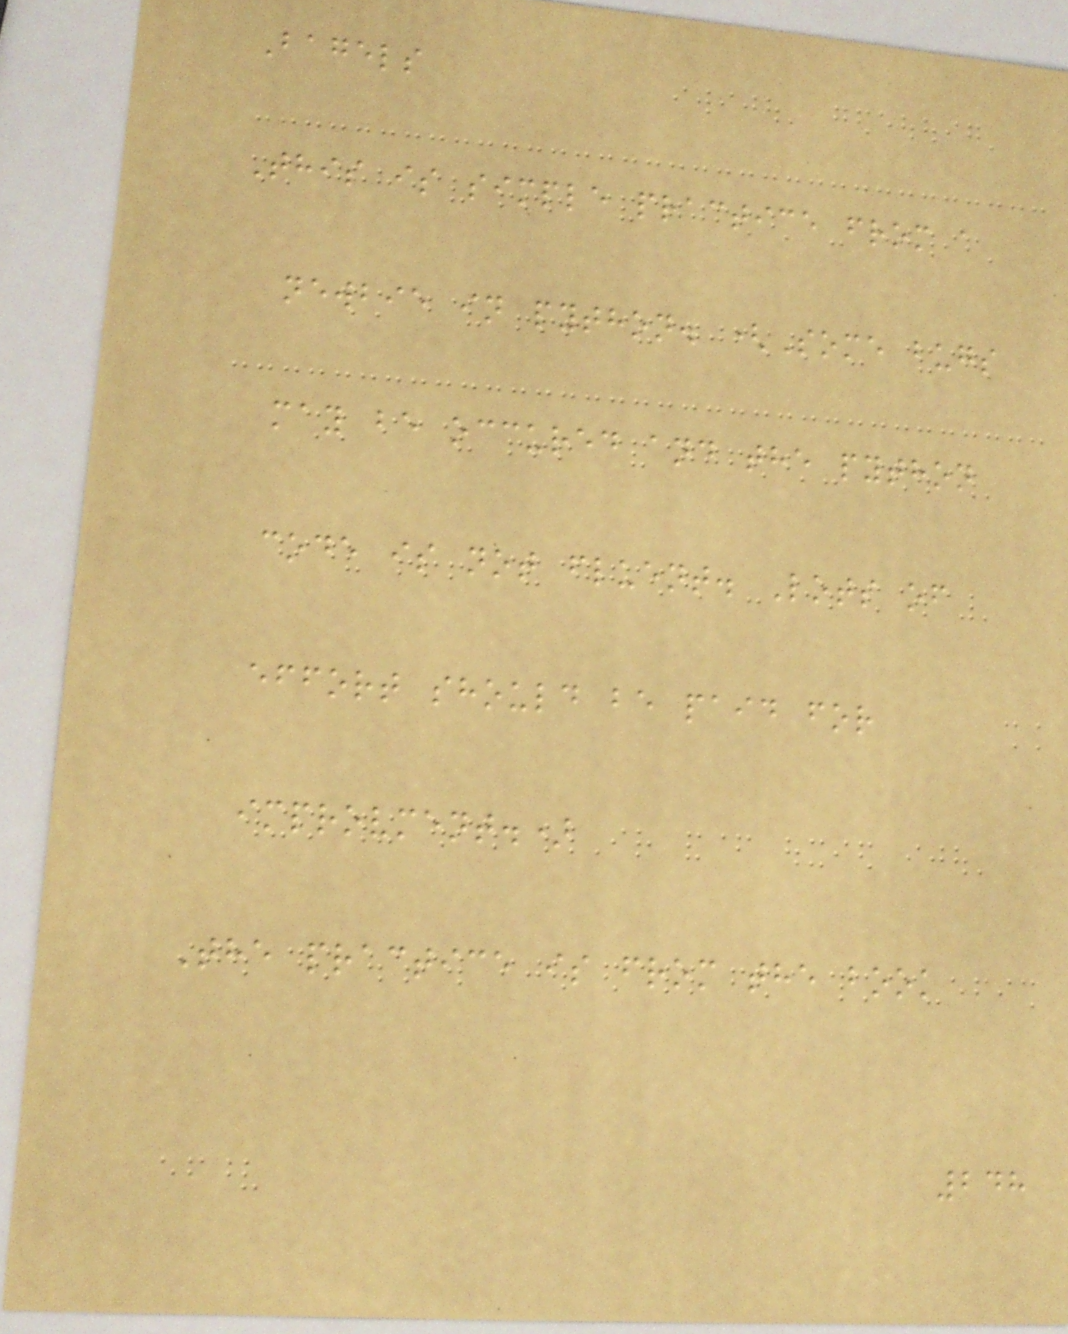Bagels
This is simple practice from a
newbie in python. (Some bugs
may be occured and the python
code is not fluent. Lots of
effort should be paid for
improvment.)
The practice is from the book
248
